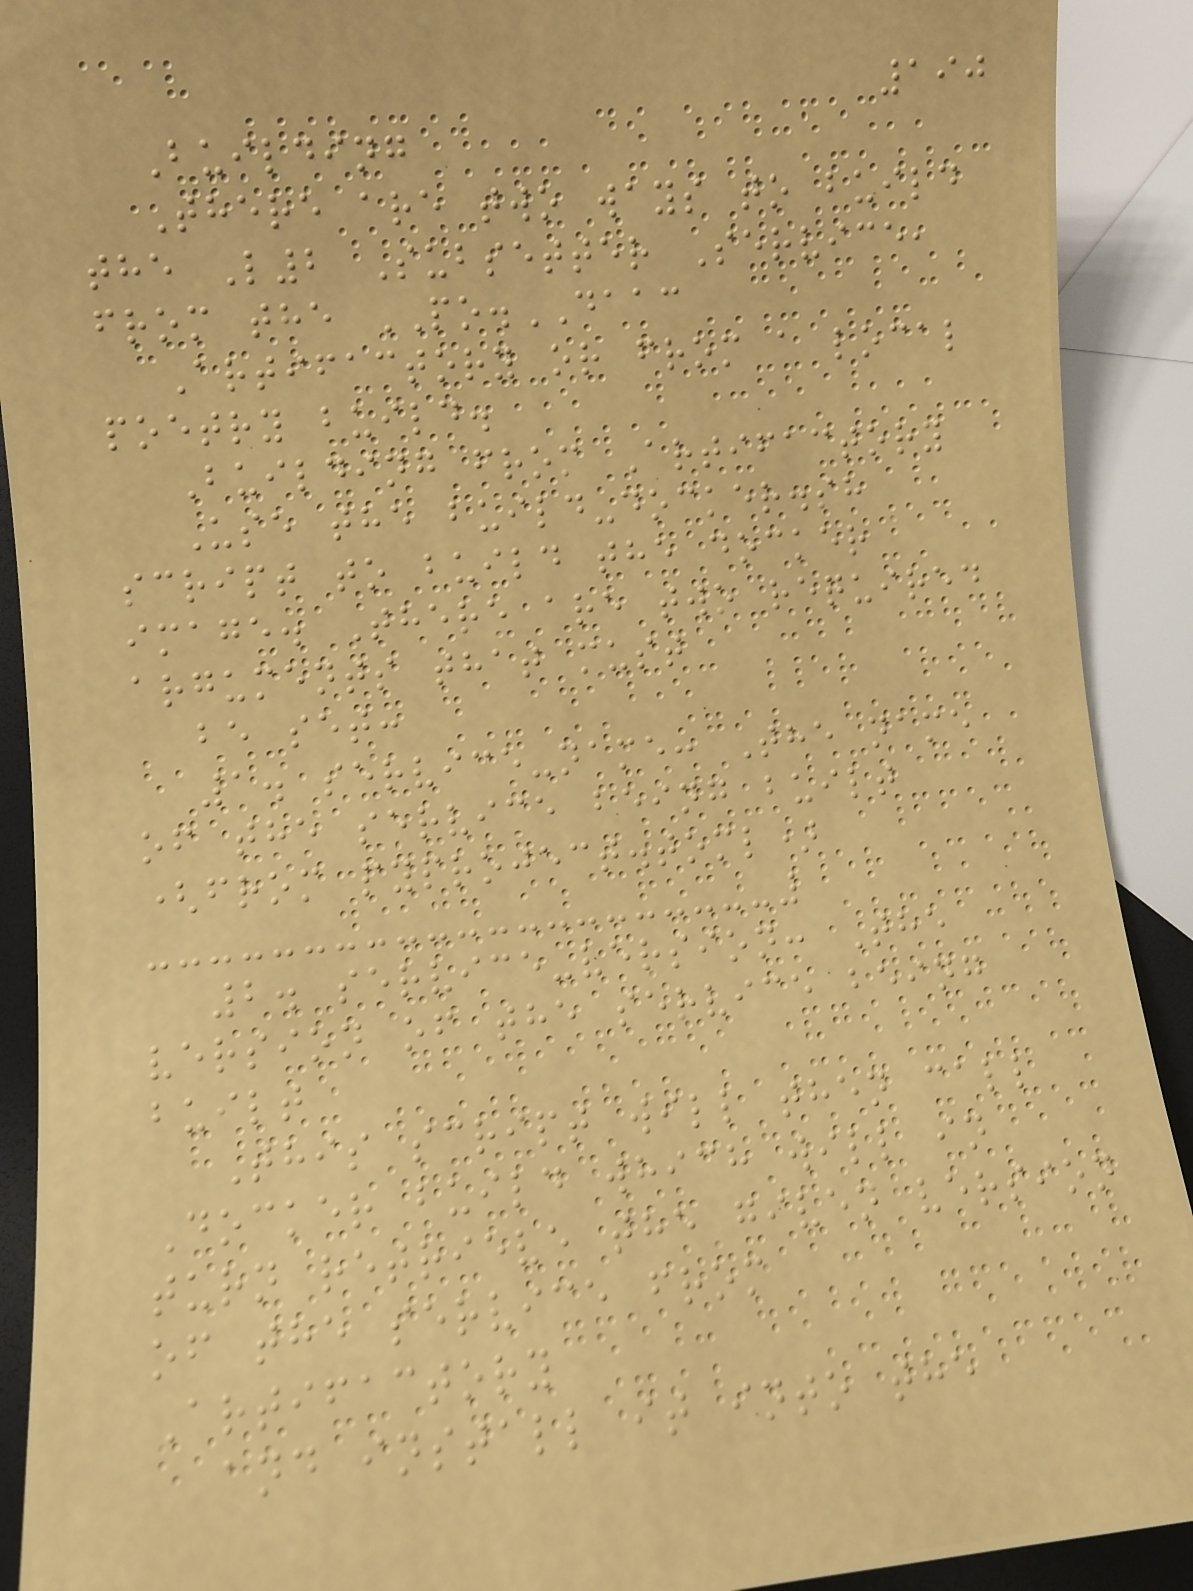190
Building
There are two ways to build
the L2 Subsetter Service,
from the PO.DAAC
Artifactory or from a local
poetry build.
Building from Artifactory
Use the build-docker.sh
script to build the docker
image. There are two required
arguments that must
be set:
1. service-name: The name
of the service being built
(from pyproject.toml)
2. service-version: The
version of the service being
built
This script will then call
Docker build which will in
turn retrieve the given version
of the service from
Artifactory
and install it into the
